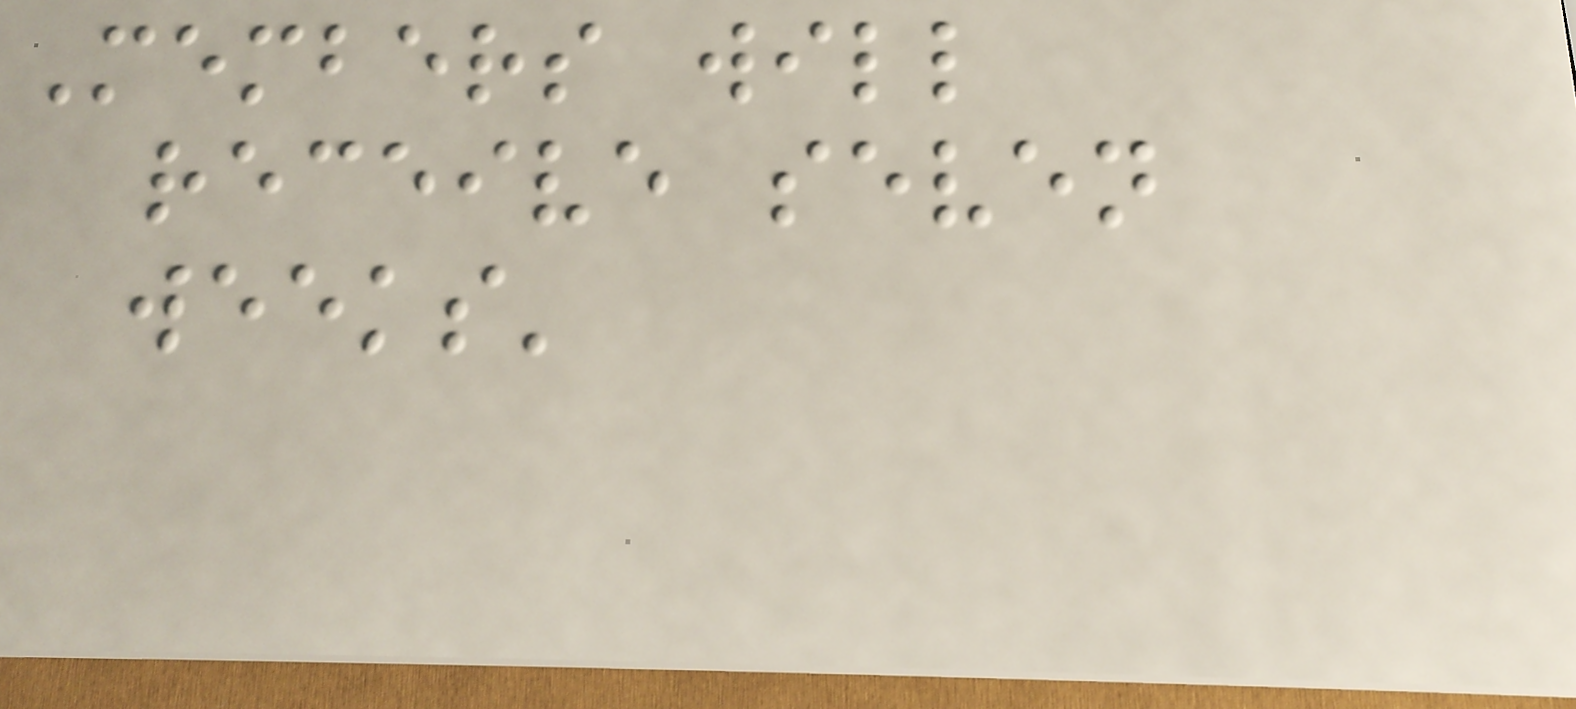Members will
receive seven
weeks'
